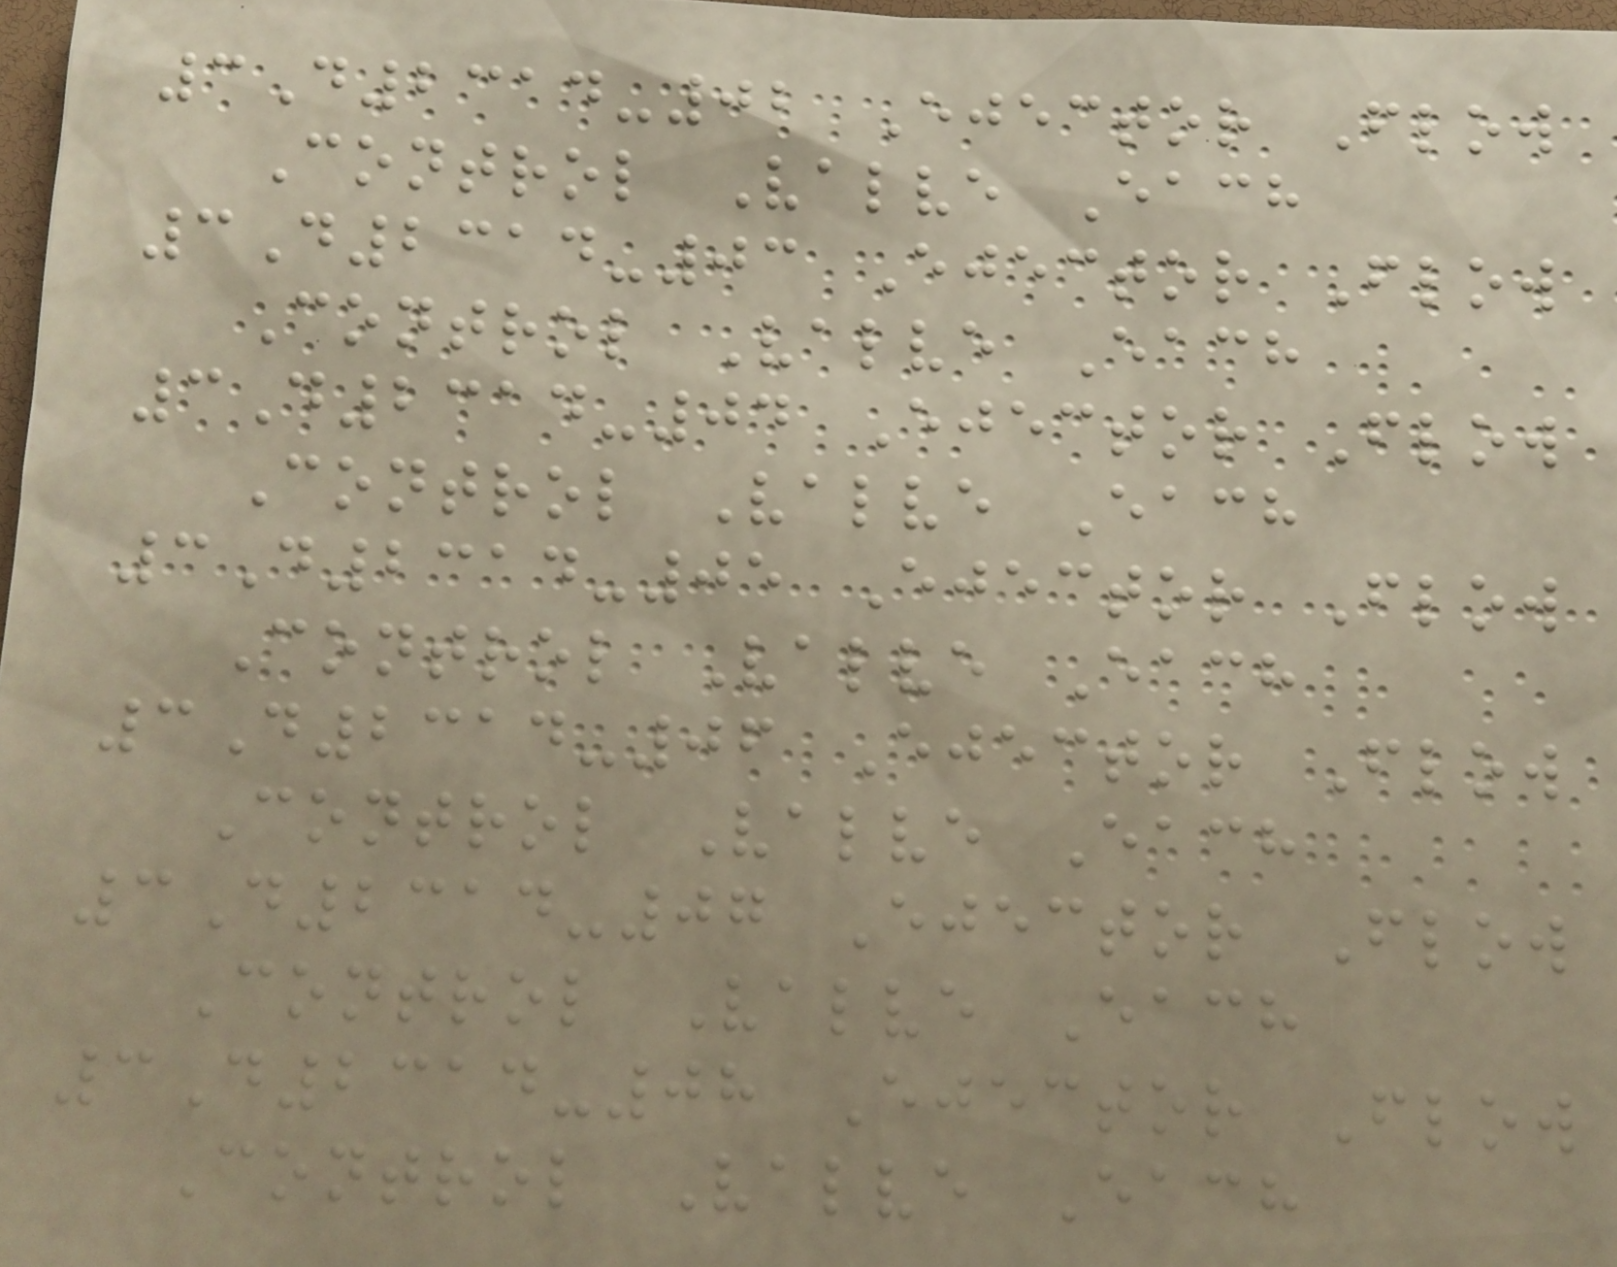3D2314-02 Ejector Flow
Control Valve Each
3D2314-03 Ejector Flow
Control Valve Each
3D2314-04 Ejector Flow
Control Valve Each
3D2314-05 Ejector Flow
Control Valve Each
3D2314-06 Ejector Flow
Control Valve Each
3D2314-07 Ejector Flow
Control Valve Each
3D2314-08 Ejector Flow
Control Valve Each
